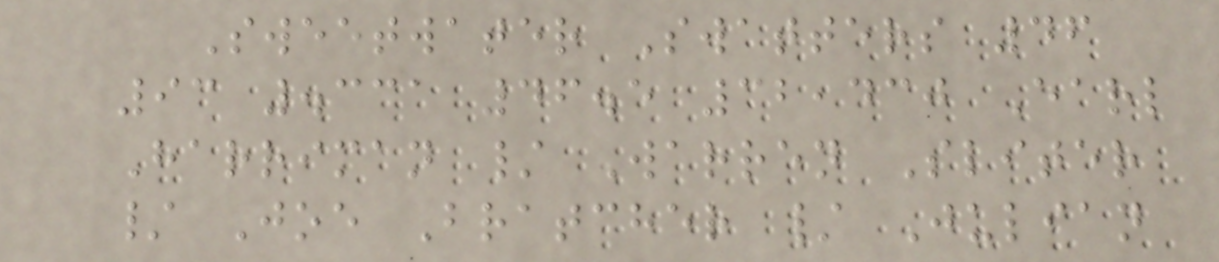Sweetwater Swatters 46
93 .331 46.5 32,430 Earl
Harriman / Warren Sliter
/ Joe Bratcher / Julian
